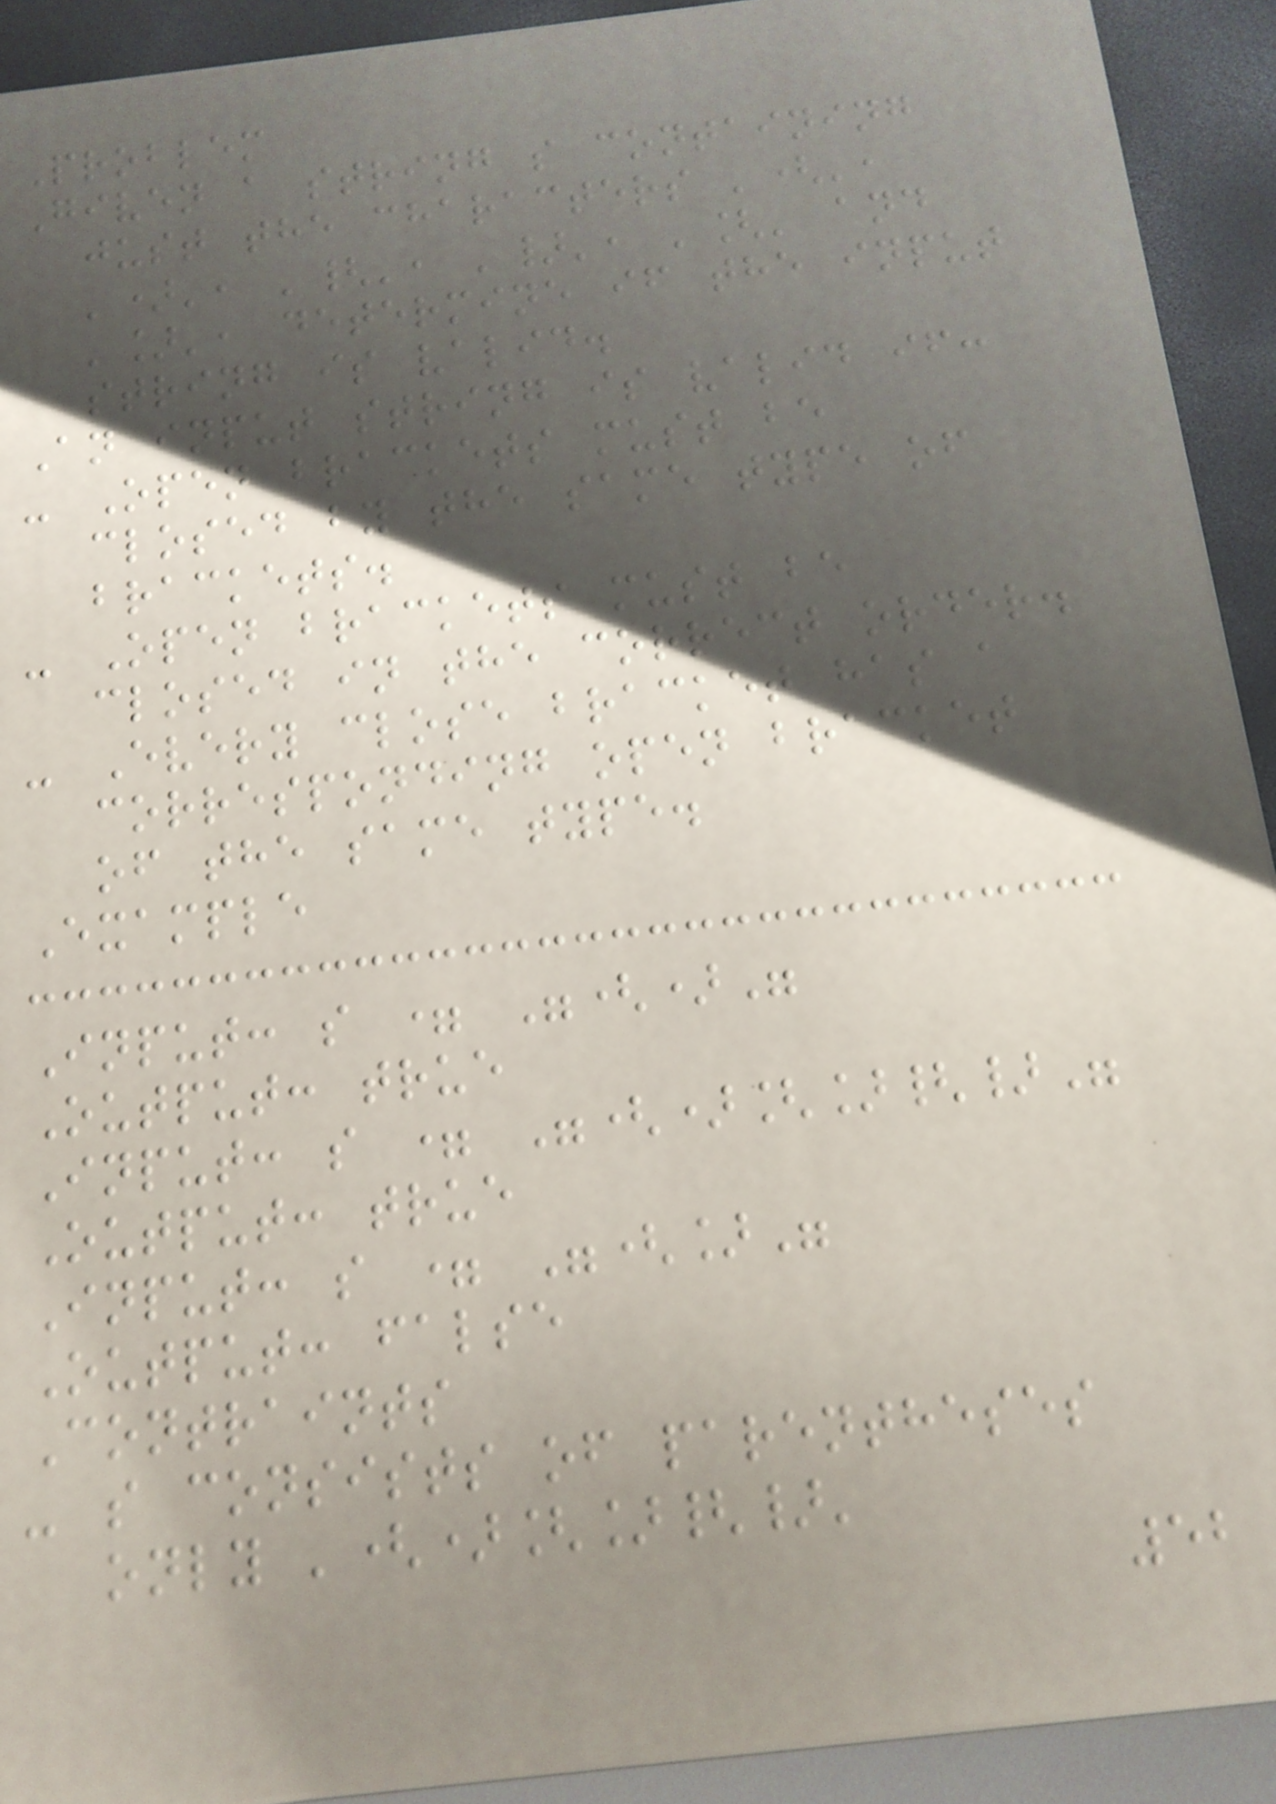Problem
Given a string s containing
just the characters '(',
')', '{', '}', '[' and
']', determine if the input
string is valid.
An input string is valid if:
- Open brackets must be
closed by the same type of
brackets.
- Open brackets must be
closed in the correct order.
- Every close bracket has a
corresponding open bracket
of the same type.
Example
Input: s = "()"
Output: true
Input: s = "()[]{}"
Output: true
Input: s = "(]"
Output: false
Contraints
- s consists of parentheses
only '()[]{}'
52
